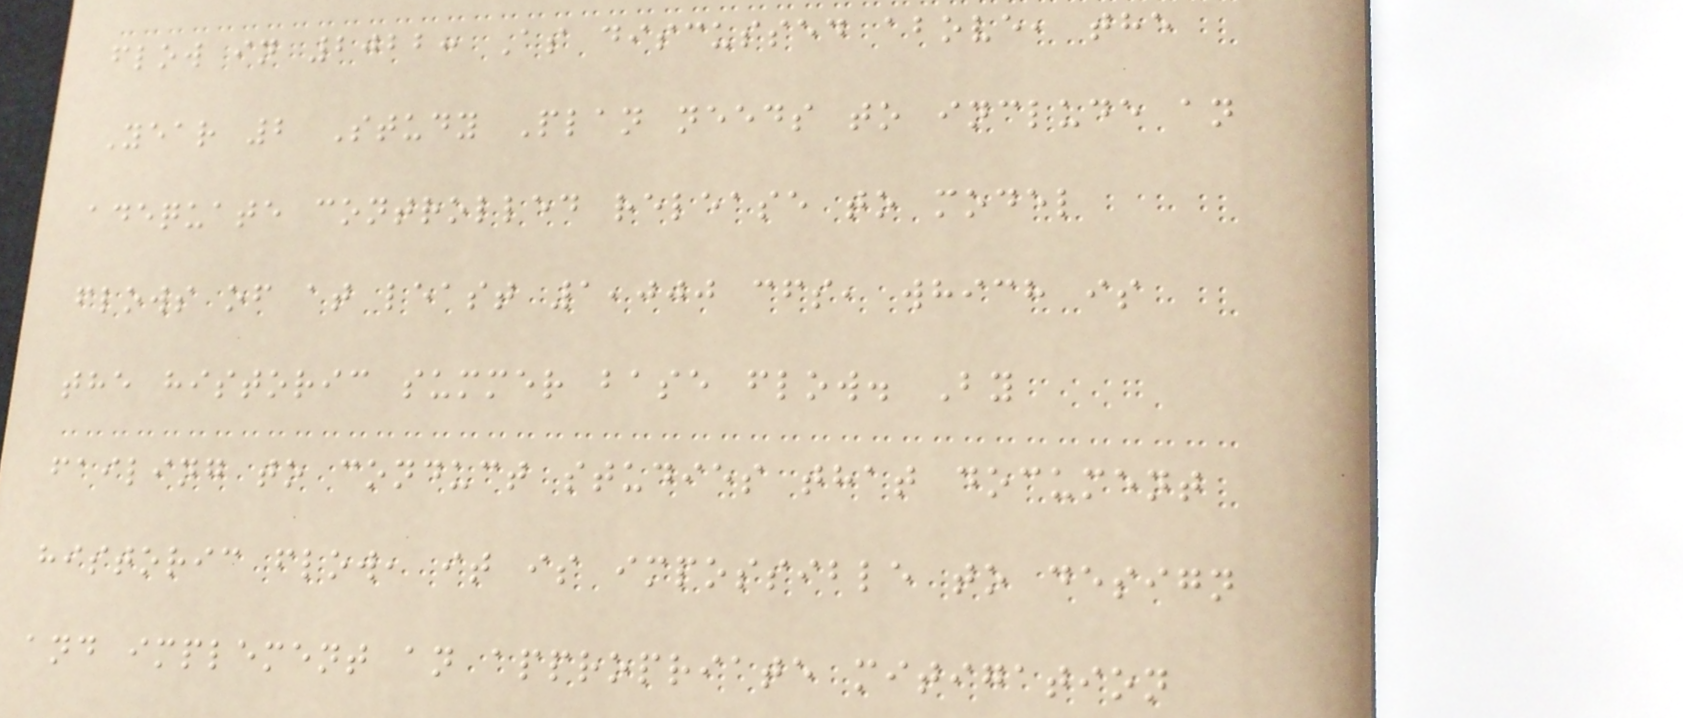flow in 2022: As discussed above, the
Year 2 Study Plan needs to include an
adequate controlled release to model
flows of at least 1,000 cfs, which is
the historic summer base flow. By
failing to conduct studies that document
historic flow, it is impossible to design
and implement an appropriate mitigation
